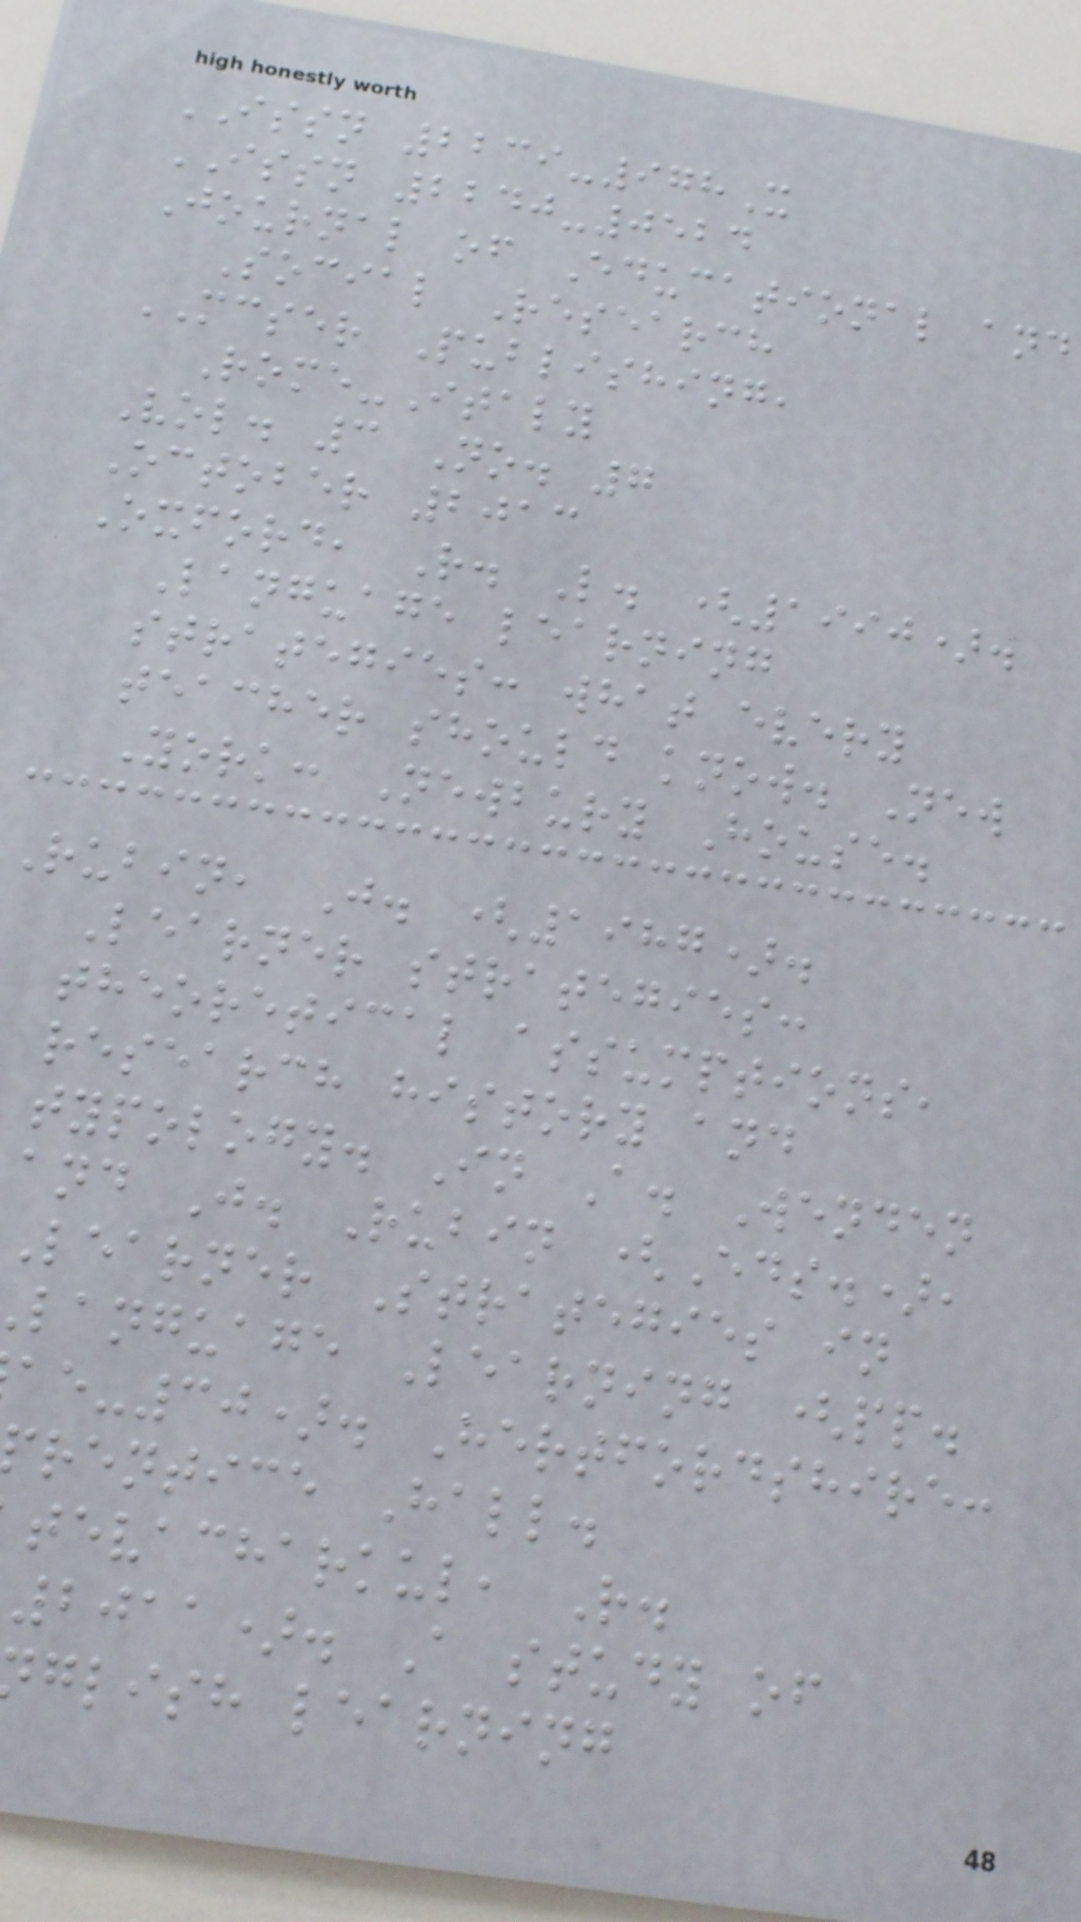ISSN 2239-978X
ISSN 2240-0524
Journal of Educational and
Social Research
MCSER Publishing,
Rome-Italy
Vol. 3 No. 7
October 2013
Oxford, R. L. (1990).
Language learning
strategies: what every
teacher should know. New
York: Newbury House.
Rubin, J. (1987).
Learner strategies:
theoretical assumptions,
research history and
typology. In A. Wenden
and J. Rubin (Eds.),
Learner Strategies in
language Learning (pp.
-30). Hertfordshire:
rentice Hall.
tevacharkul, R.
2011). A study of
glish learning
